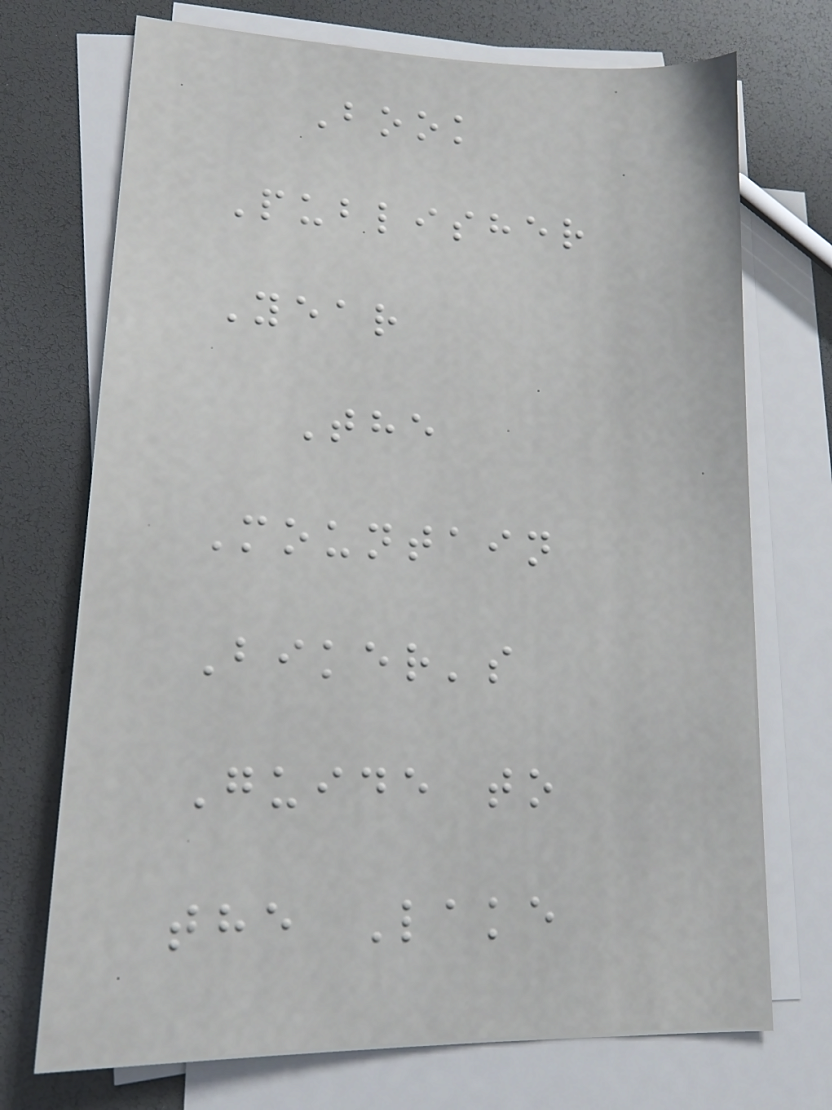Book
Publisher
Year
The
Mountain
Biker's
Guide to
the Lake
